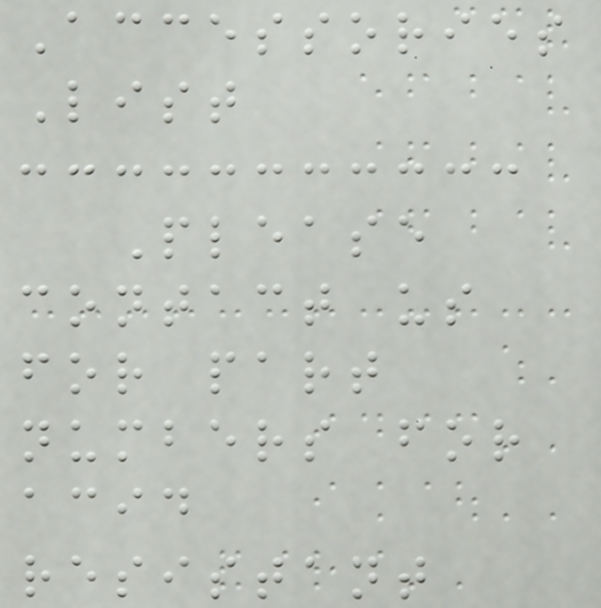Accessories
List
Please
contact us
for part
numbers for
acid
resistant
